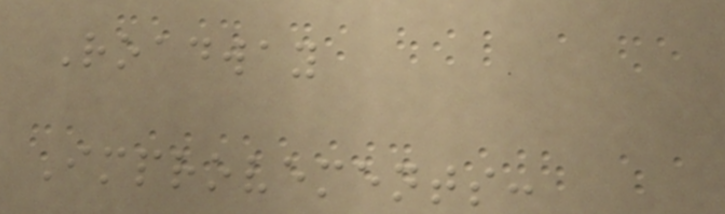Roadway
Improvements:
